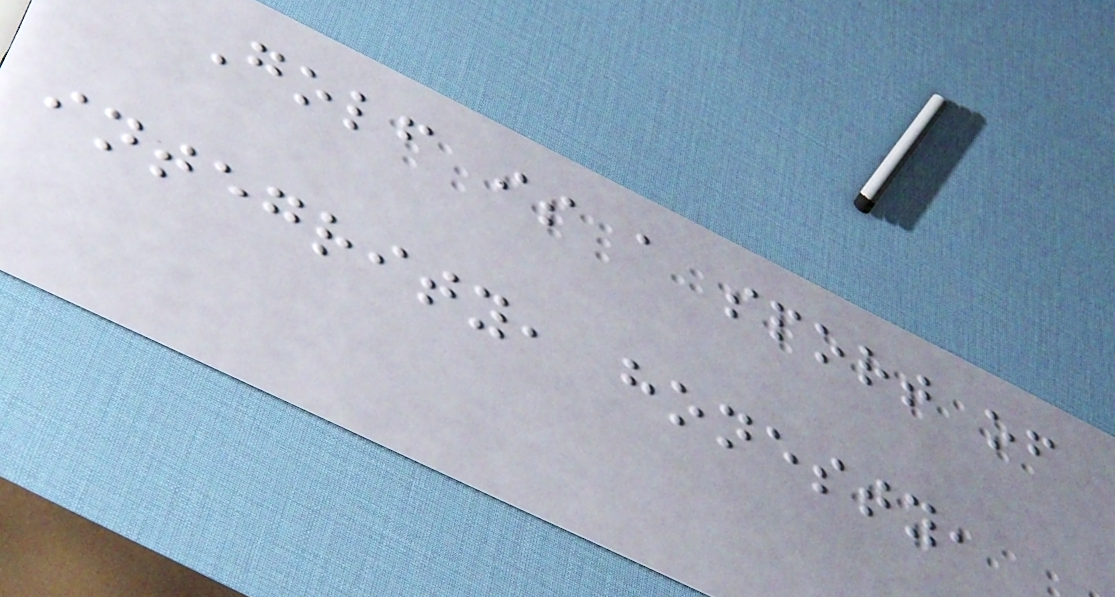Golf is a sport of
integrity, honesty,
